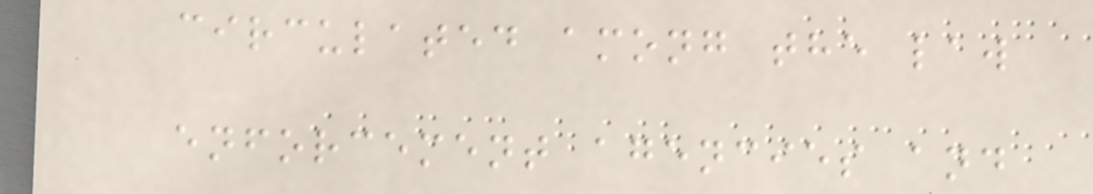circulated among the law
enforcement agencies and
